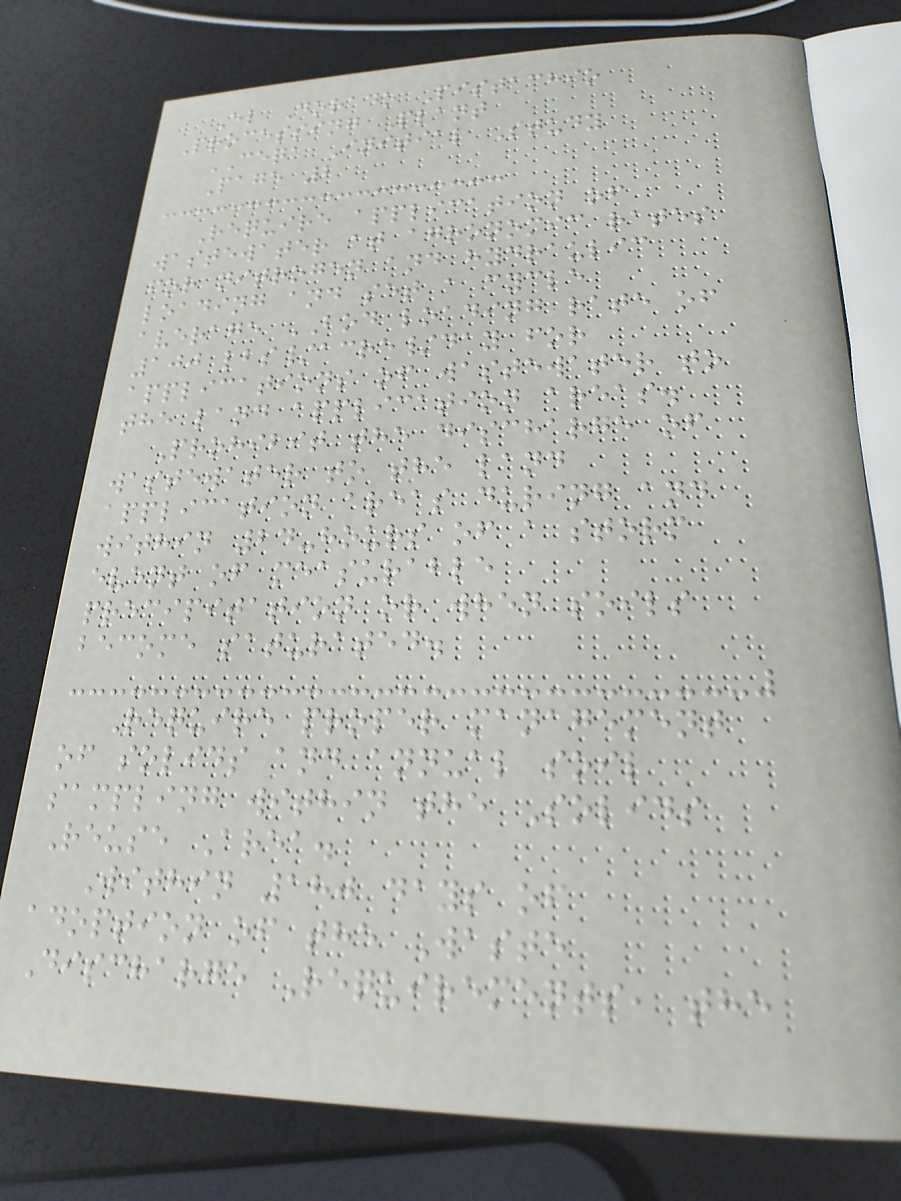El Dorado Pistachio
Processing Plant
CEQA Initial Study
Page 2
Require application of
wastewater at agronomic rates
for nitrogen and hydraulic
loading and set a cycle
average BOD loading rate of
100 lbs/acre/day for
applications of wastewater to
the land application areas.
Prohibit the discharge of
wastewater to the land
application areas during and
within 24-hours of a storm
event of measurable
precipitation or when soils
become saturated.
Require proper management
of solids and annual soil
sampling within the Solids
Reuse Area.
Within 180 days of
adoption of the Waste
Discharge Requirements, the
